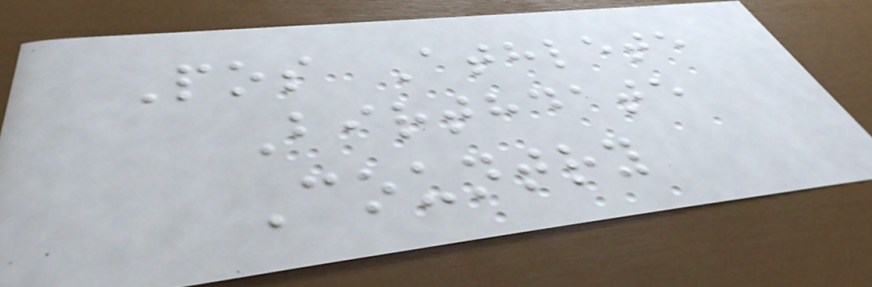Pos Athlete
Birthdate
Country
